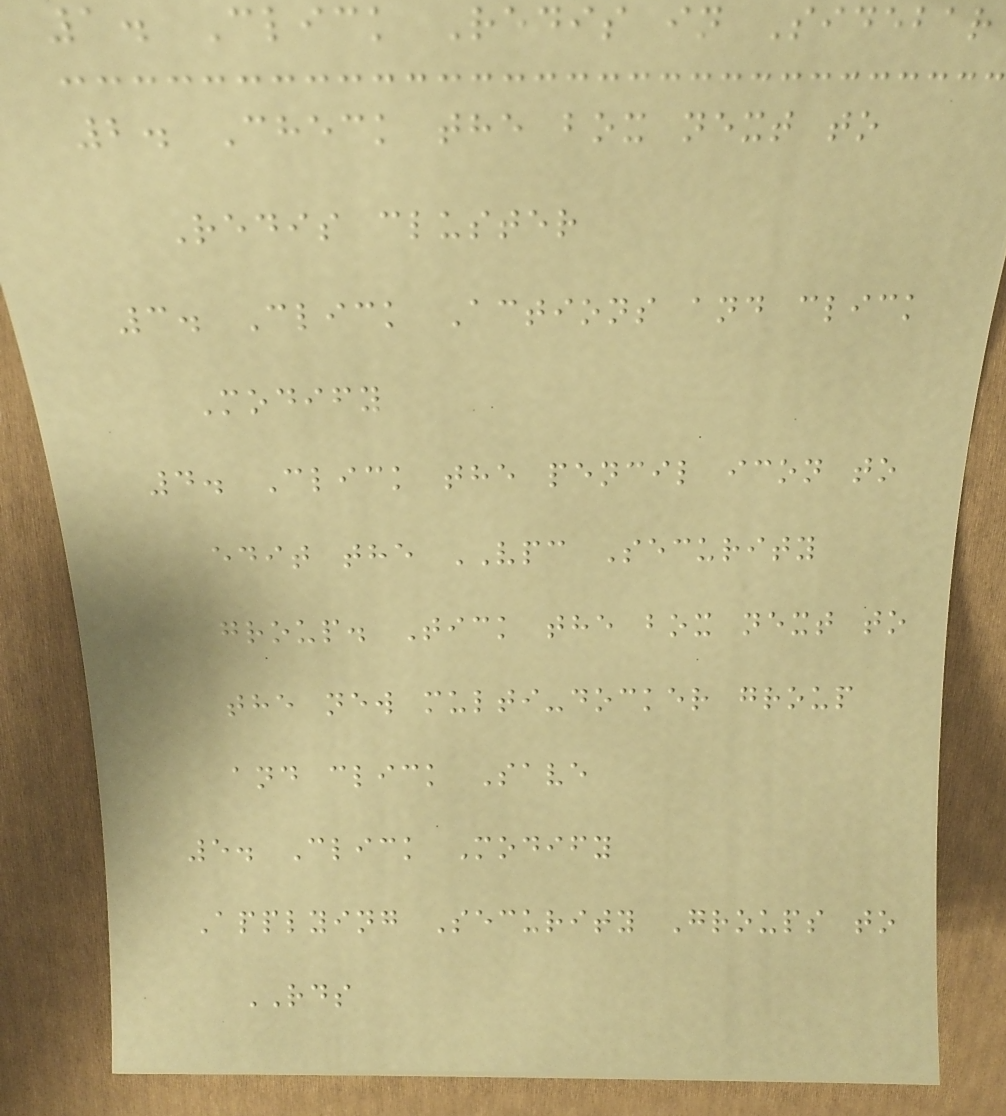1. Click Redis in Sidebar
2. Check the box next to
Redis cluster
3. Click Actions and click
Modify
4. Click the pencil icon to
edit the VPC Security
group. Tick the box next to
the new multi-docker group
and click Save
5. Click Modify
Applying Security Groups to
RDS
